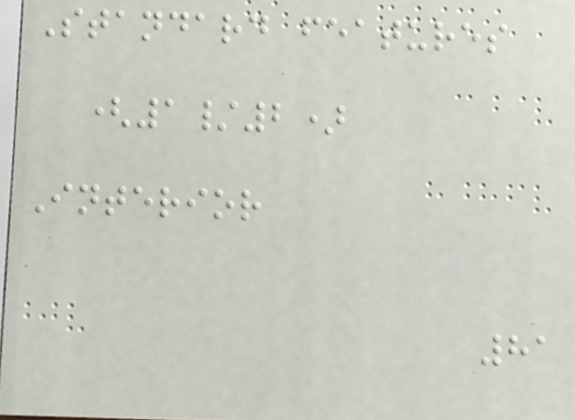Standard features
(1/2)
Interior
81
